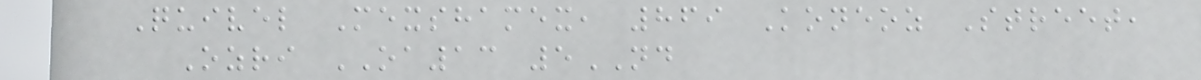Quivel Mexshamex, 869 Koneoz Street,
Ozri OA13 5ND
